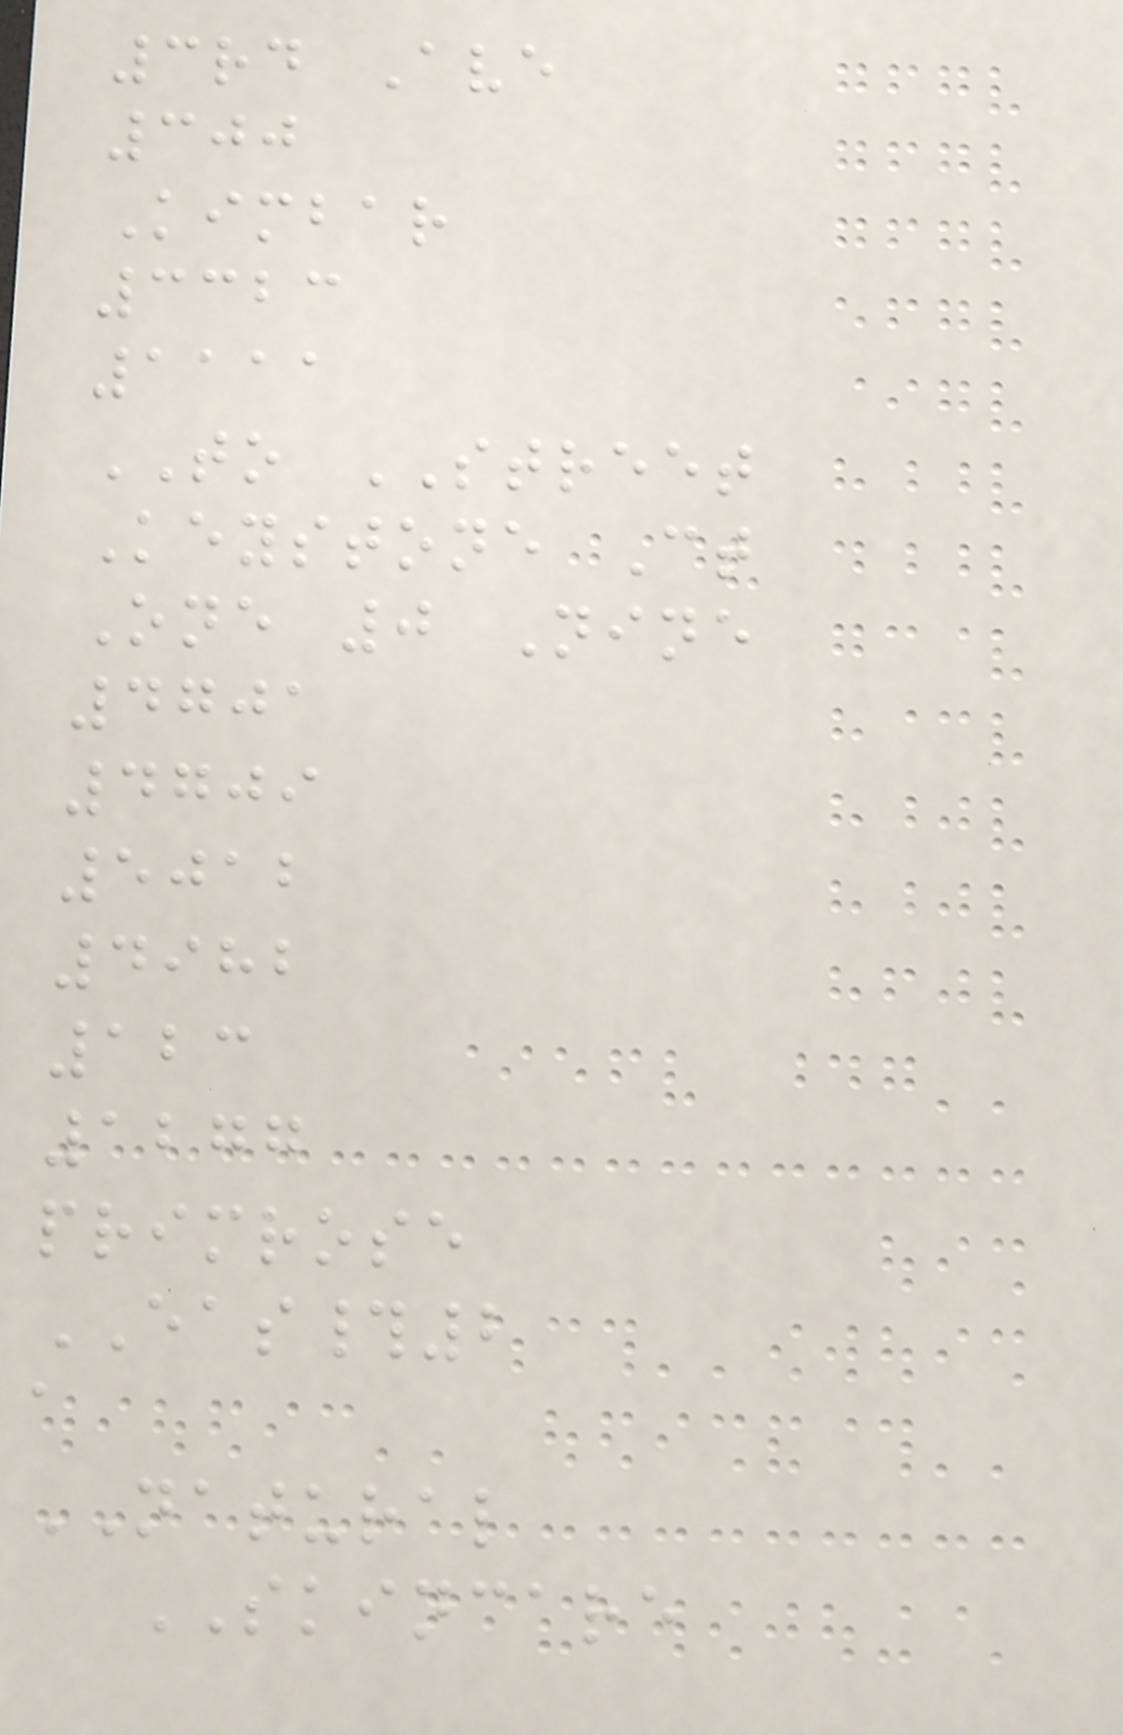3rd Ave
300
Kimbar
3323
1111
TO STREET
Keystone Ct
One 0 Nine
4701
4709
5012
4982
123
1277
primrose
EAS#2
a
NATURAL
SKINCARE
